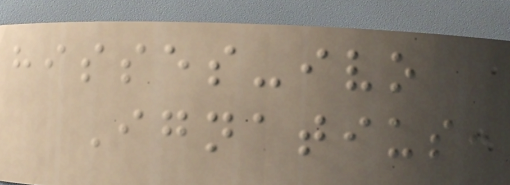hisses-ivo
Ignatius:
